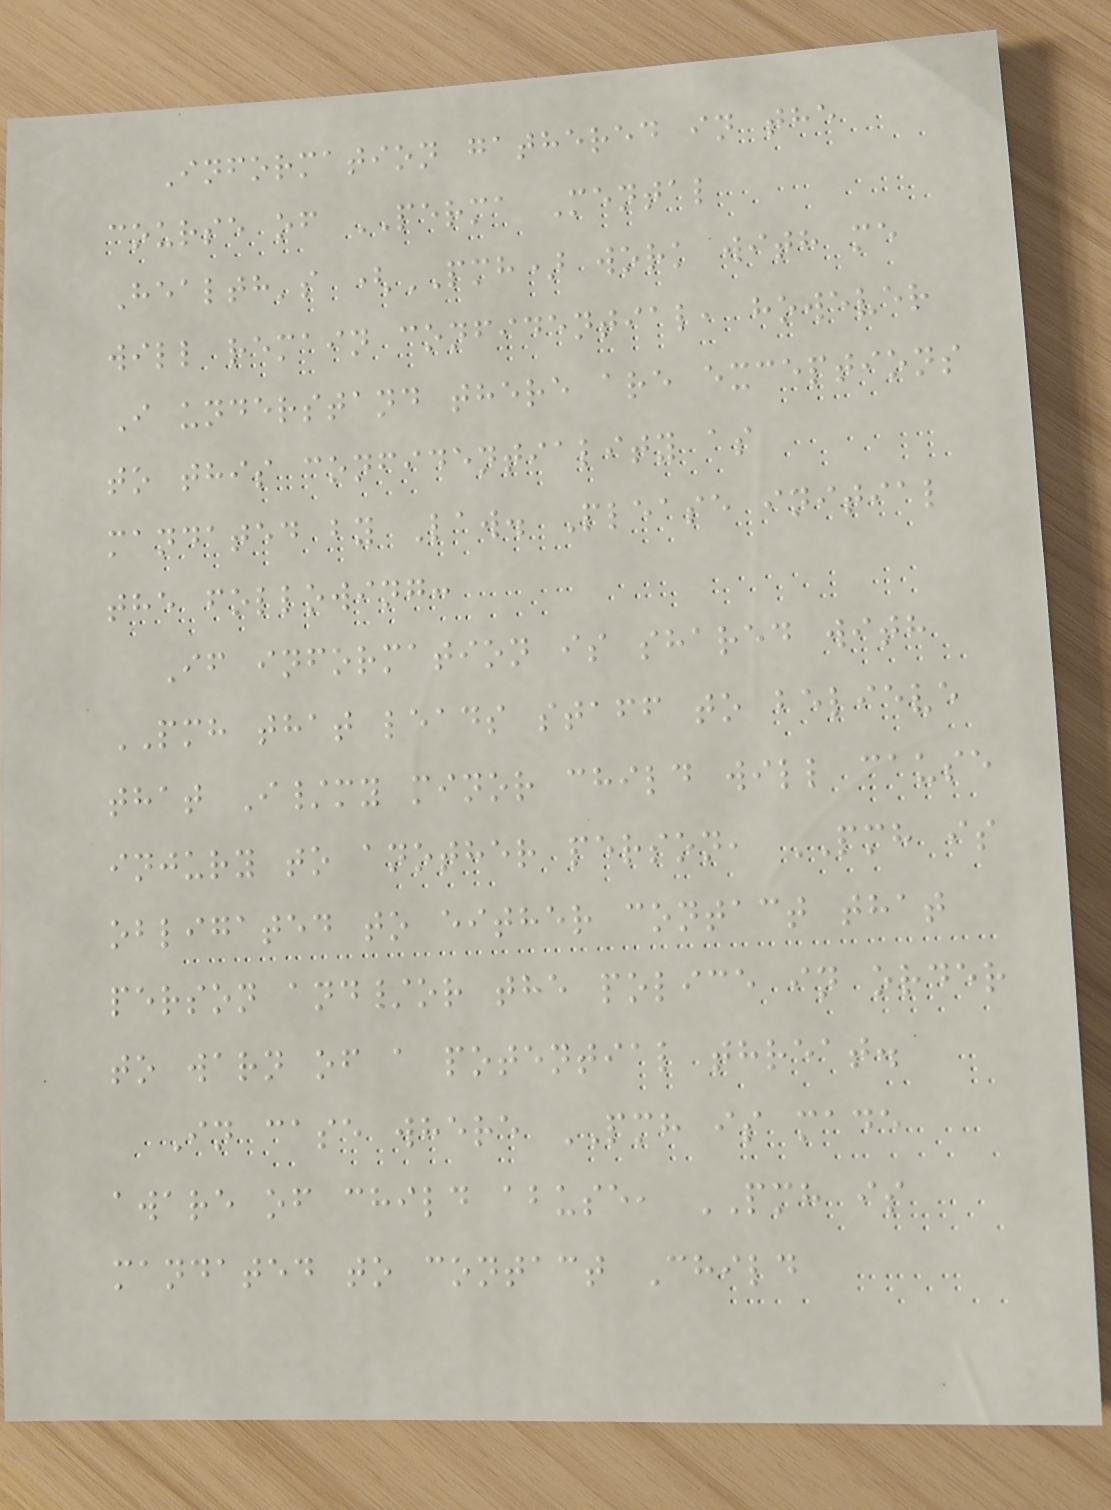Information gathered in the
course of PERMA Mental
Health's (PMH) work with me
will remain confidential, however
I understand there are exceptions
to this confidentiality as
mandated by Law. Please initial
the following:
If information is shared with
PMH that leads staff to believe
that I/my minor child will cause
injury to another person, PMH is
obligated to either contact that
person and/or the police in order
to warn of a potential threat.
In case where PMH is made
aware of child abuse, PMH is
mandated to contact Child
